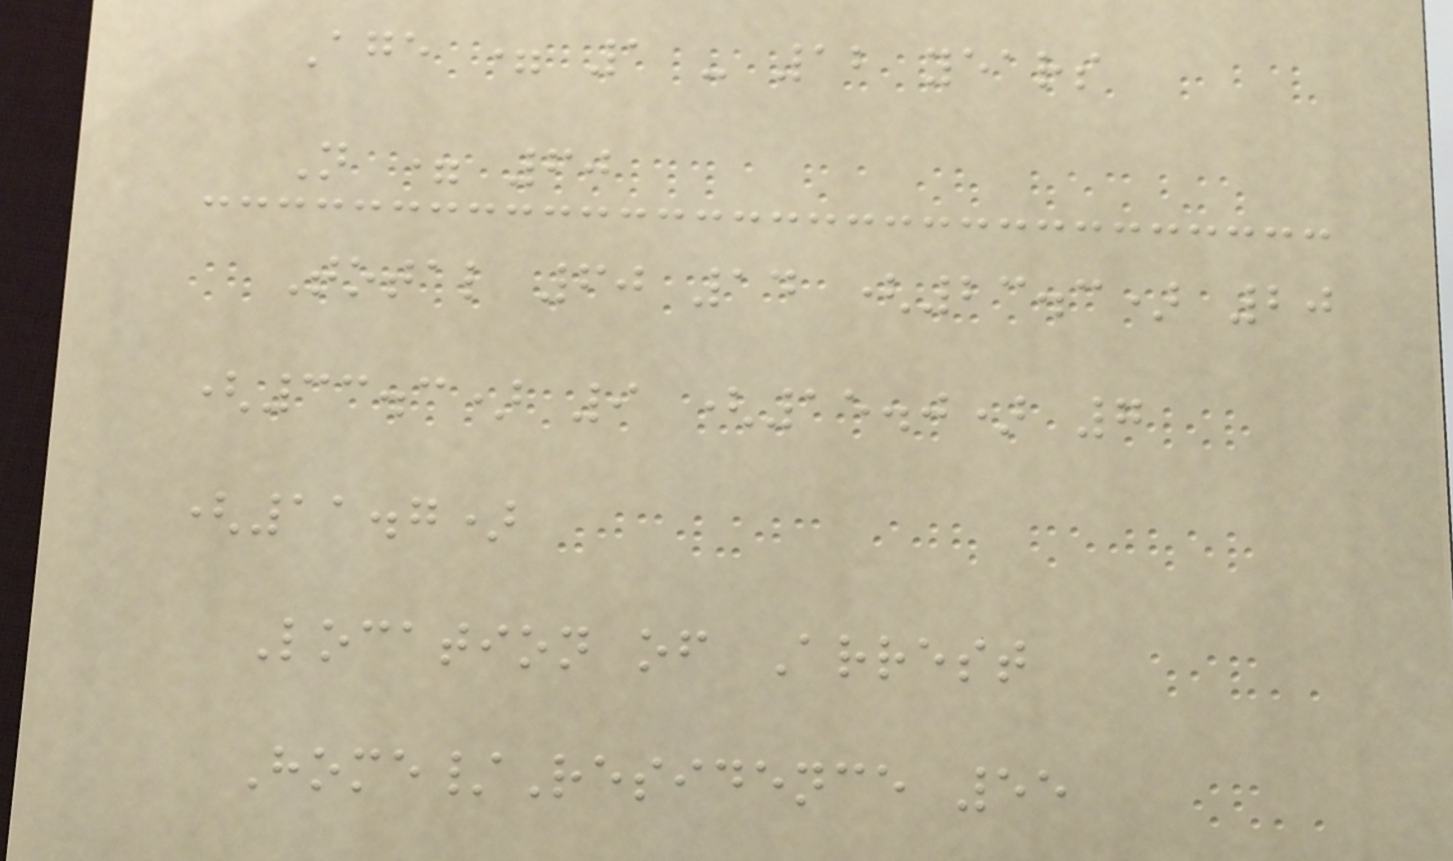Age = 1 - 12 years
N = 60
Total 60 14 (23.3) 20
(33.3) 9 (15.0) 7
(11.7)
Location of Arrest
Home/Residence 55
